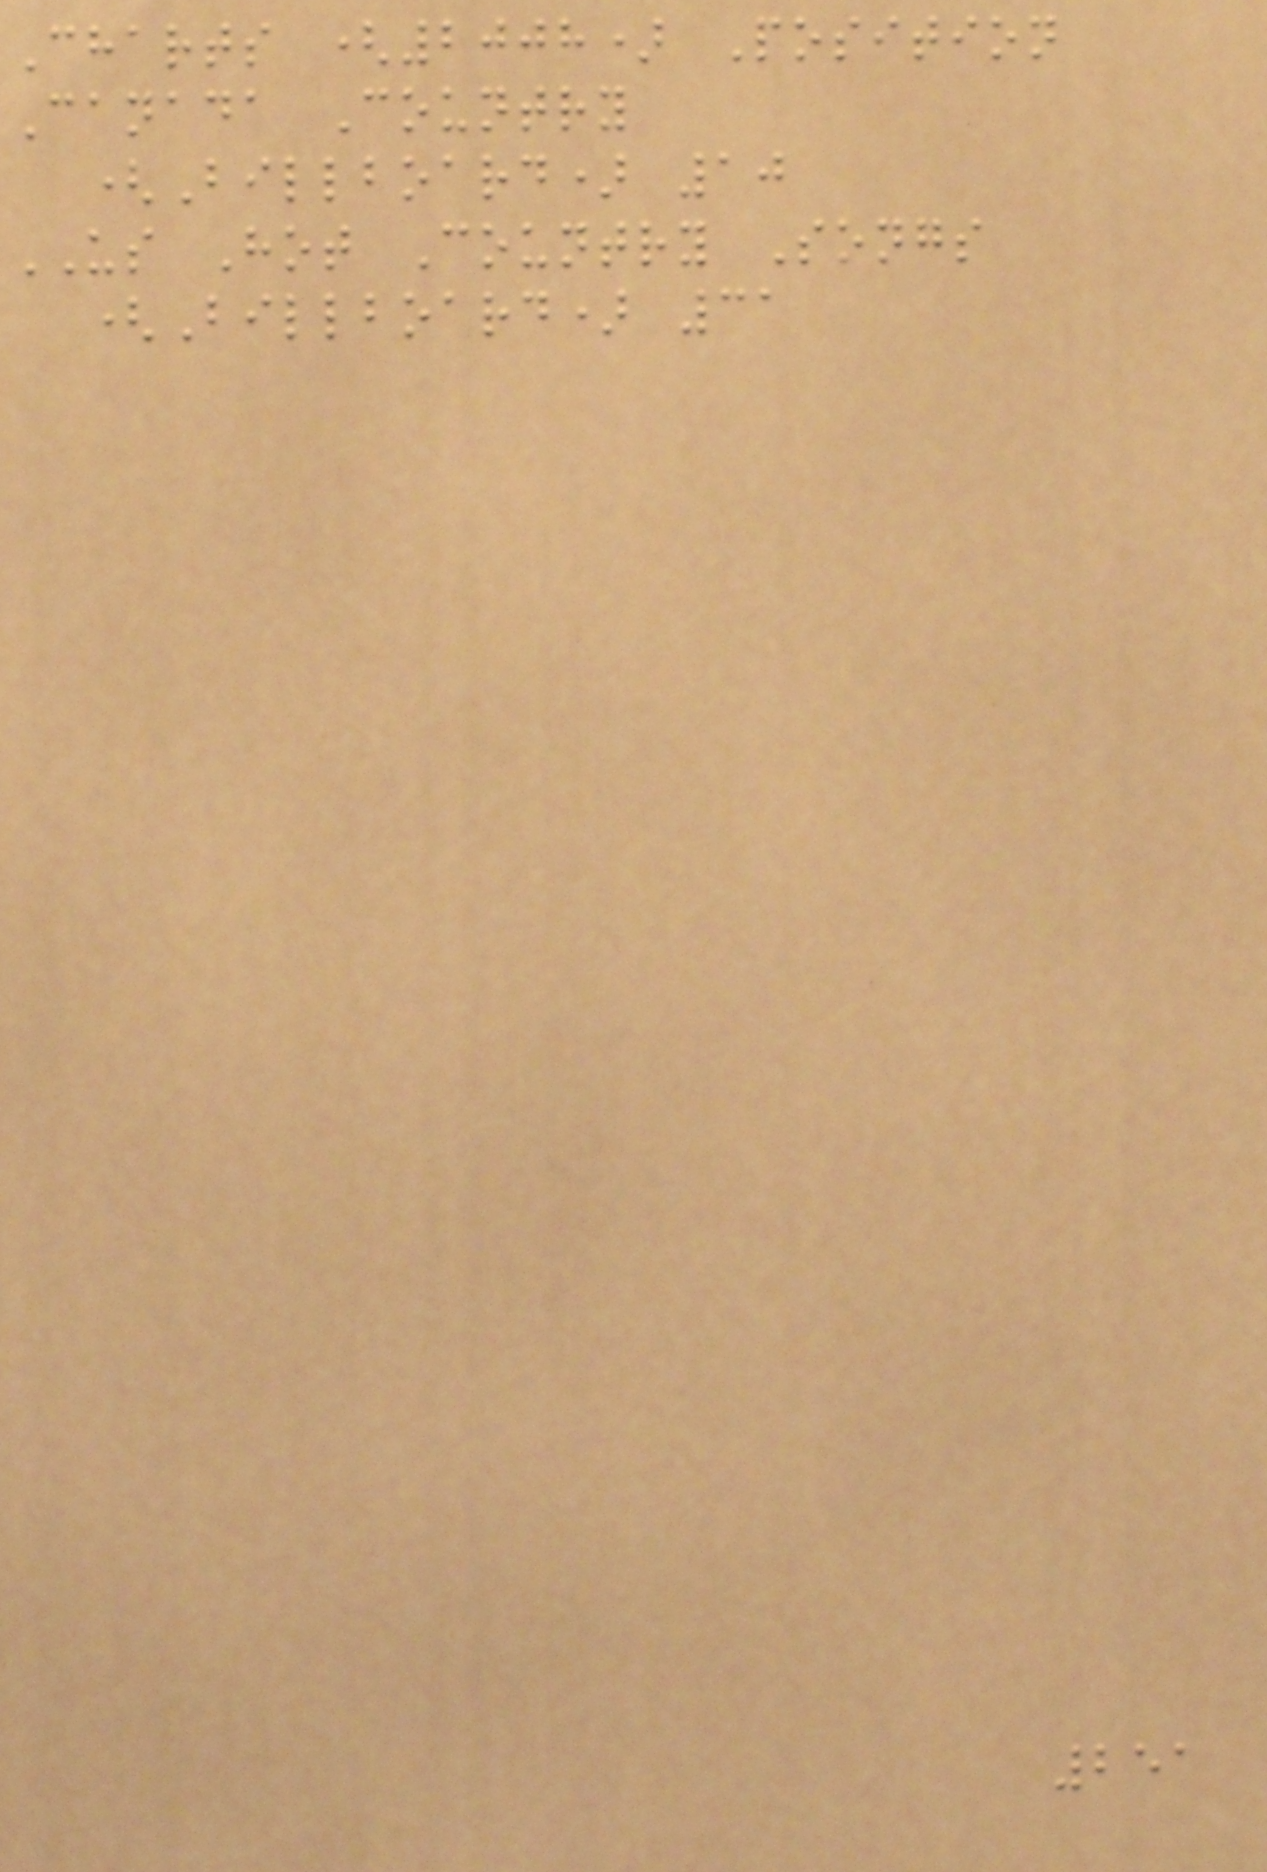Charts (2008) Position
Canada Country
(Billboard) 10
US Hot Country Songs
(Billboard) 31
251
